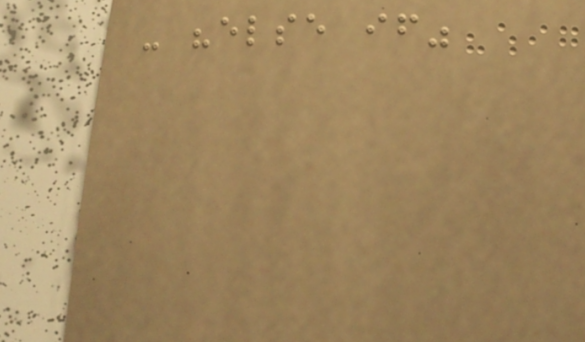- "else if"
